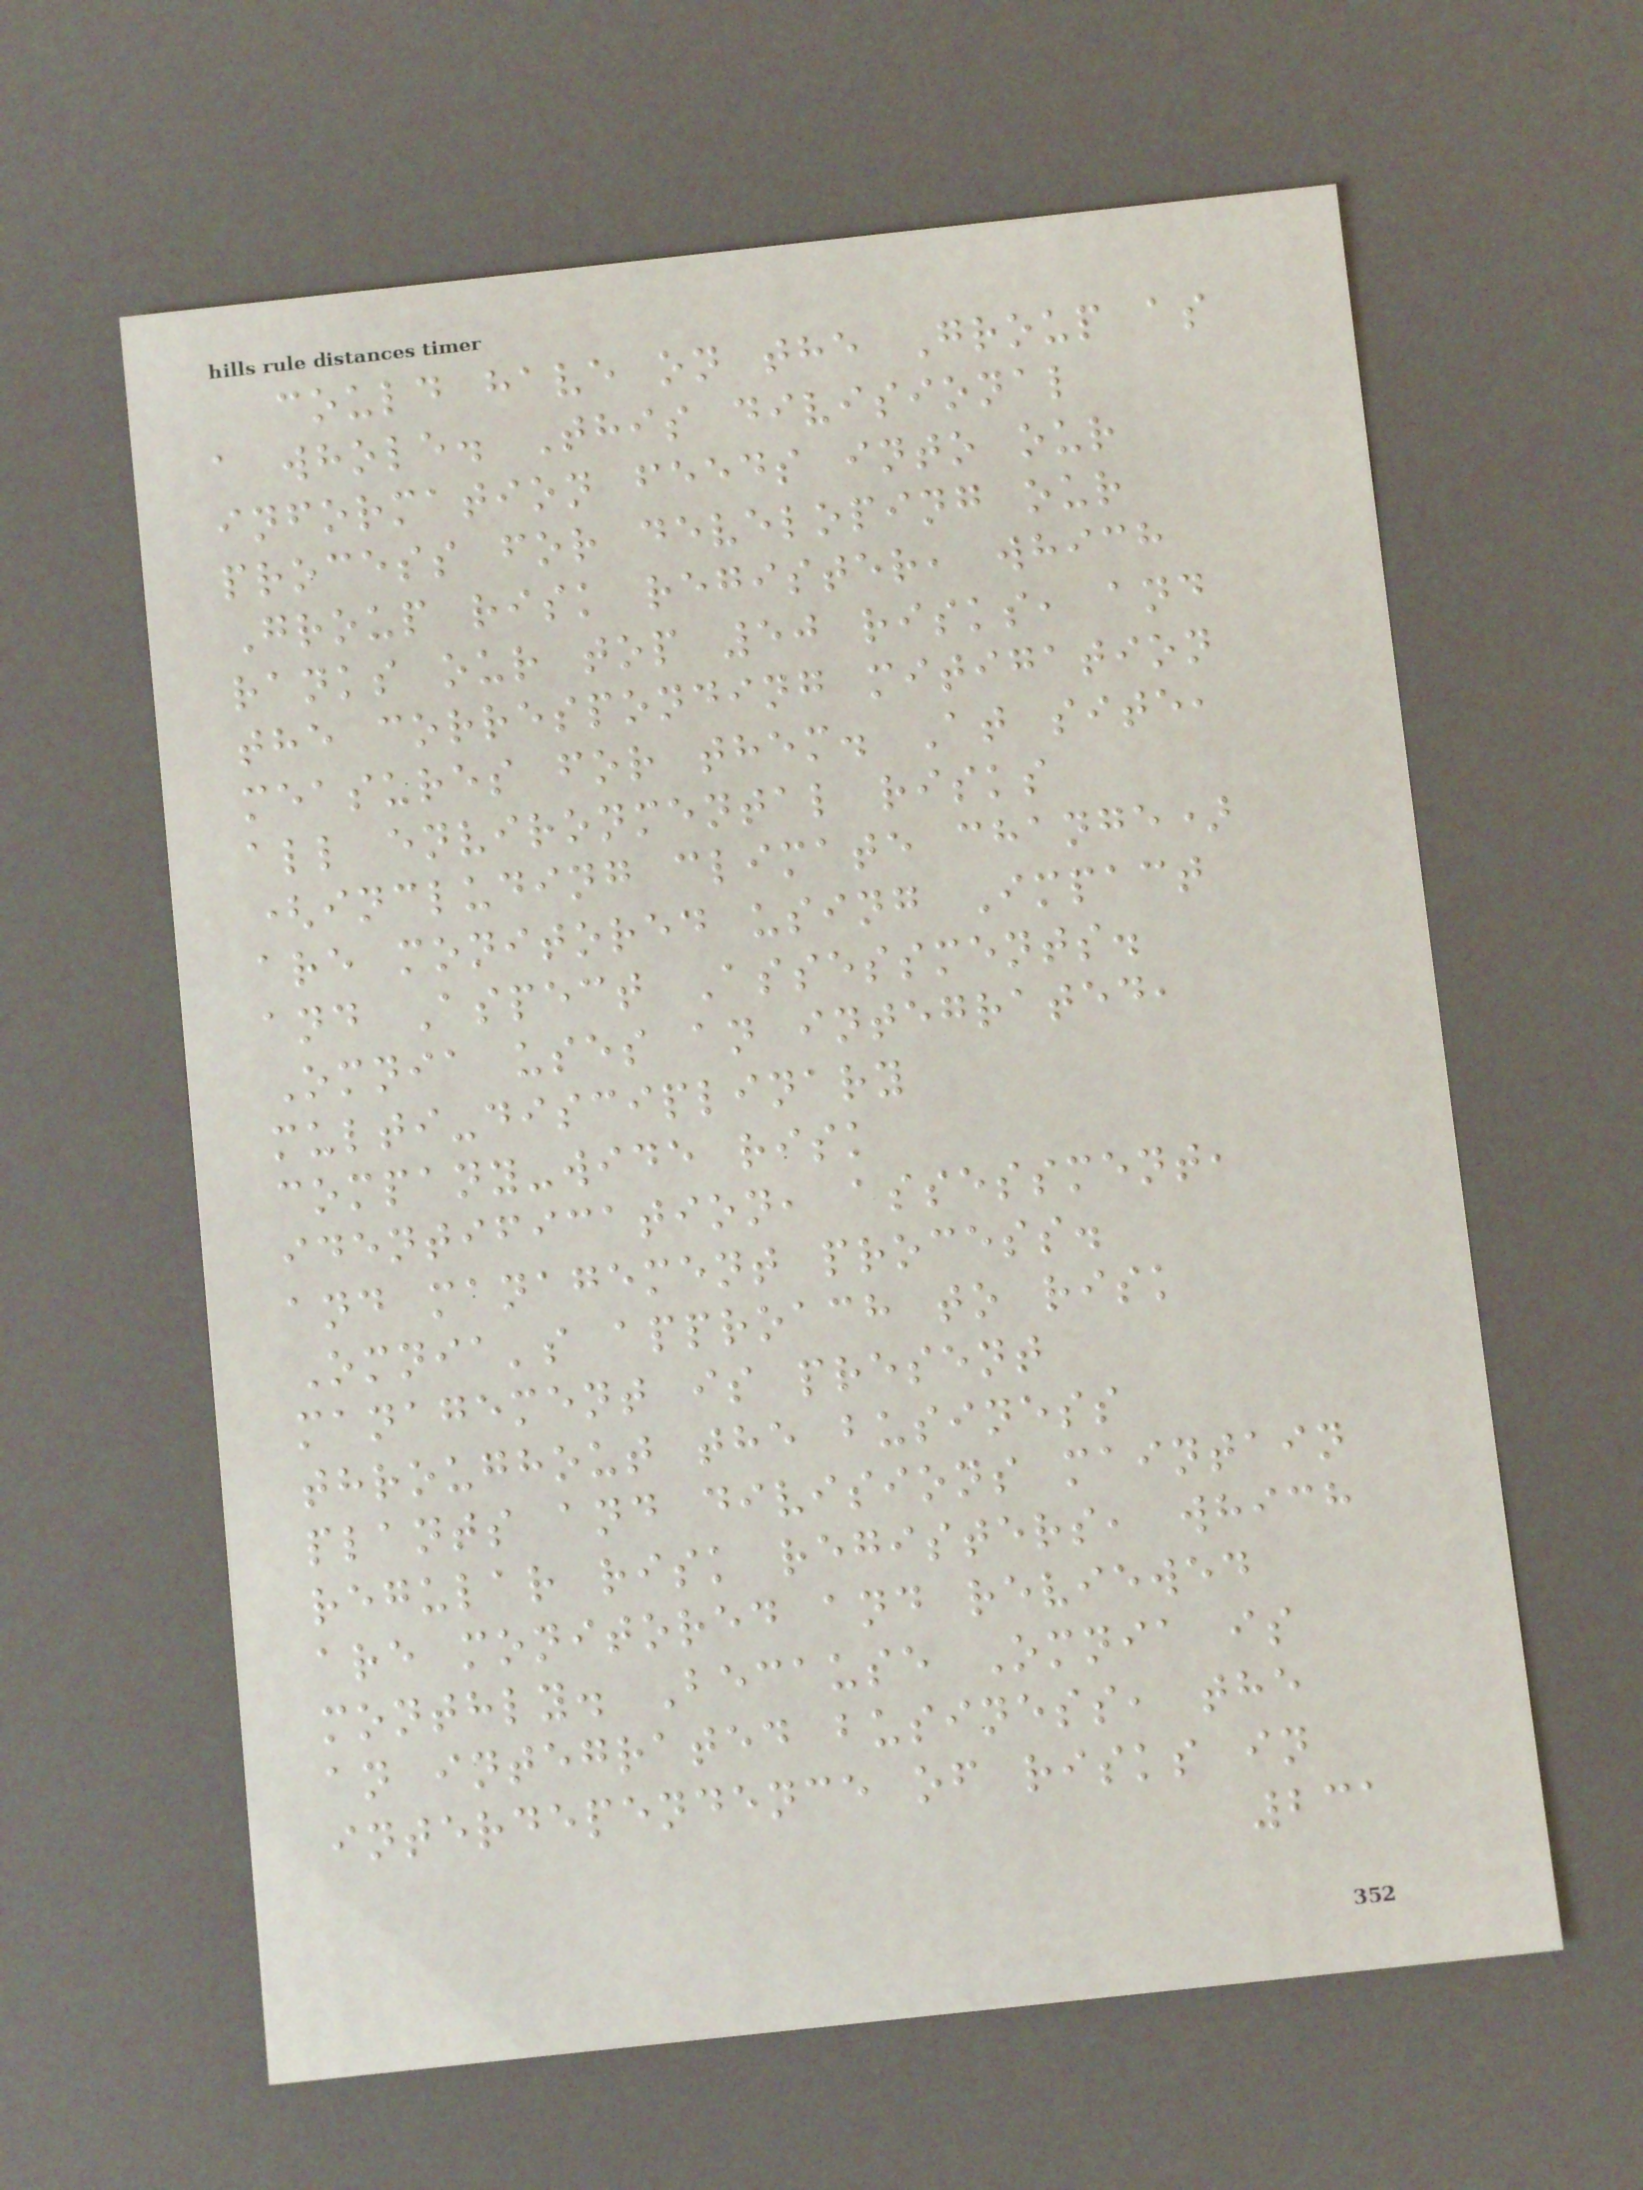could have on the Group as
a whole. This divisional
information feeds into our
process for developing our
Group risk register, which
ranks our top 50 risks, and
the corresponding mitigation
measures for them. At site,
all environmental risks
(including climate change)
are monitored using Impact
and Aspect Assessments.
Omnia uses an integrated,
multi-disciplinary
company-wide risk
identification, assessment,
and management process.
Omnia's approach to risk
management is present
throughout the business
plants and divisions maintain
regular risk registers, which
are monitored and reviewed
monthly. Because Omnia is
an integrated business, the
interdependence of risks in
231
